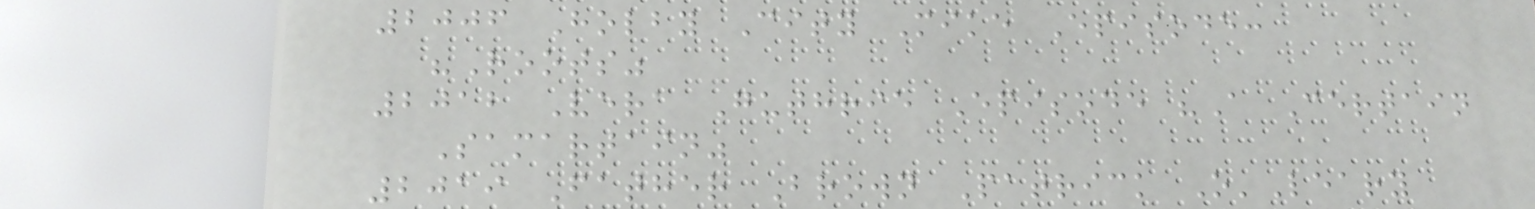2006 Holby City Mike Episode:
"Roots"
2012 Vera Guthrie Episode "A Certain
Samartain"
2019 Father Brown Patrick O'Leary
